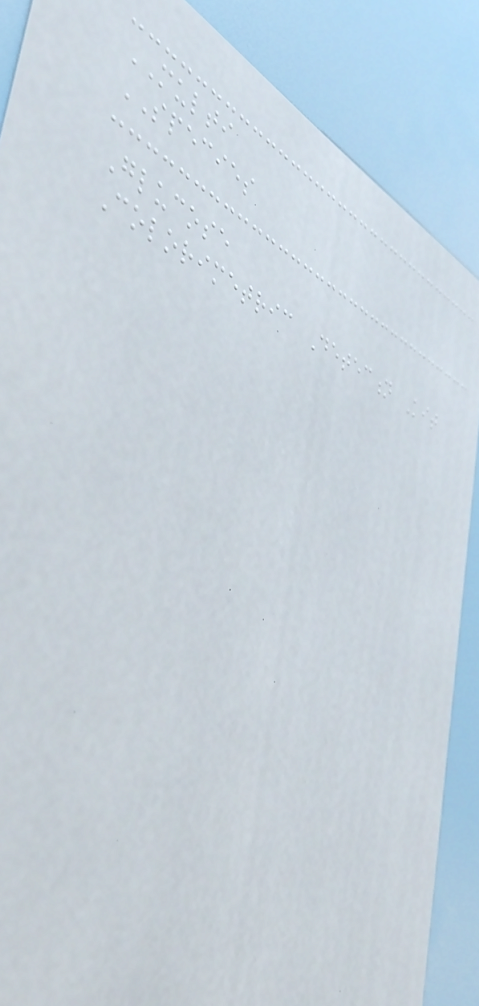MULTI
SPECIES
Glucose
Colorimetric Detection Kit
